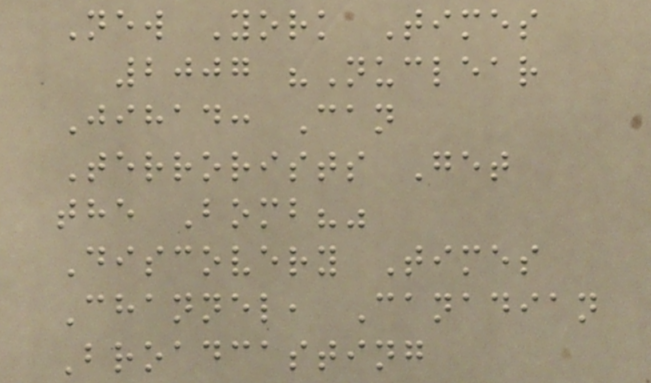New York Times
2007 "Nuclear
Jihad: Can
Terrorists Get
the Bomb?"
Discovery Times
Channel, Canadian
Broadcasting
